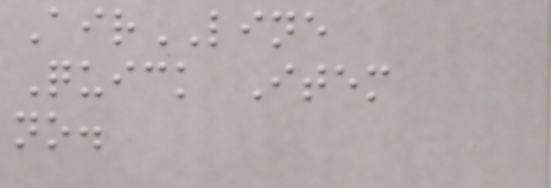AirLINE
Quick Item
no.
